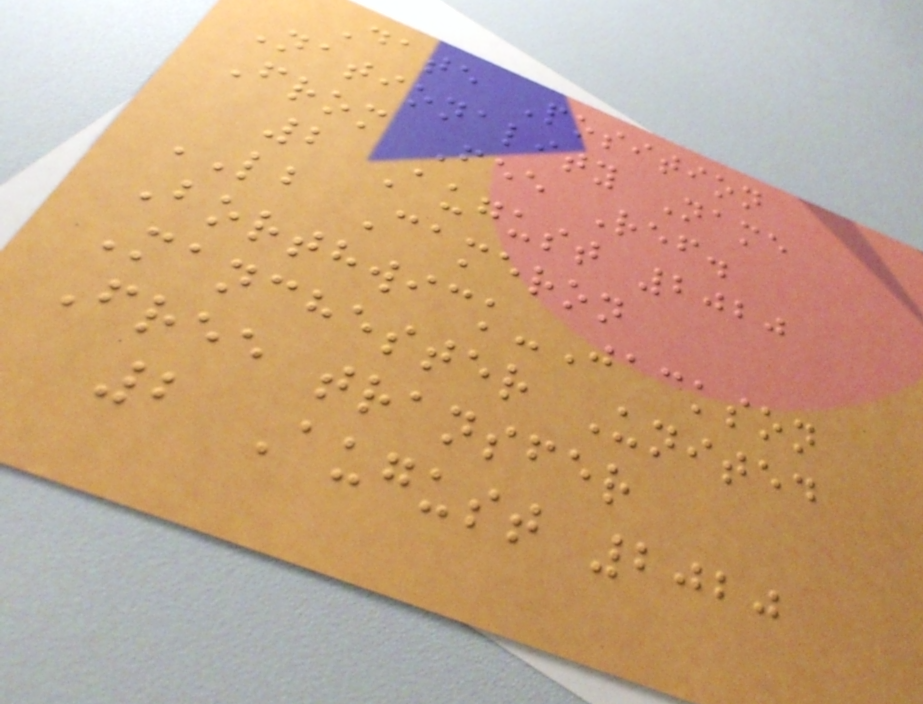Date Position
Nationality Name
From Fee Ref.
2 August 2020
LB Cameron
Borthwick-Jackson
Manchester United
Free transfer
2 August 2020
